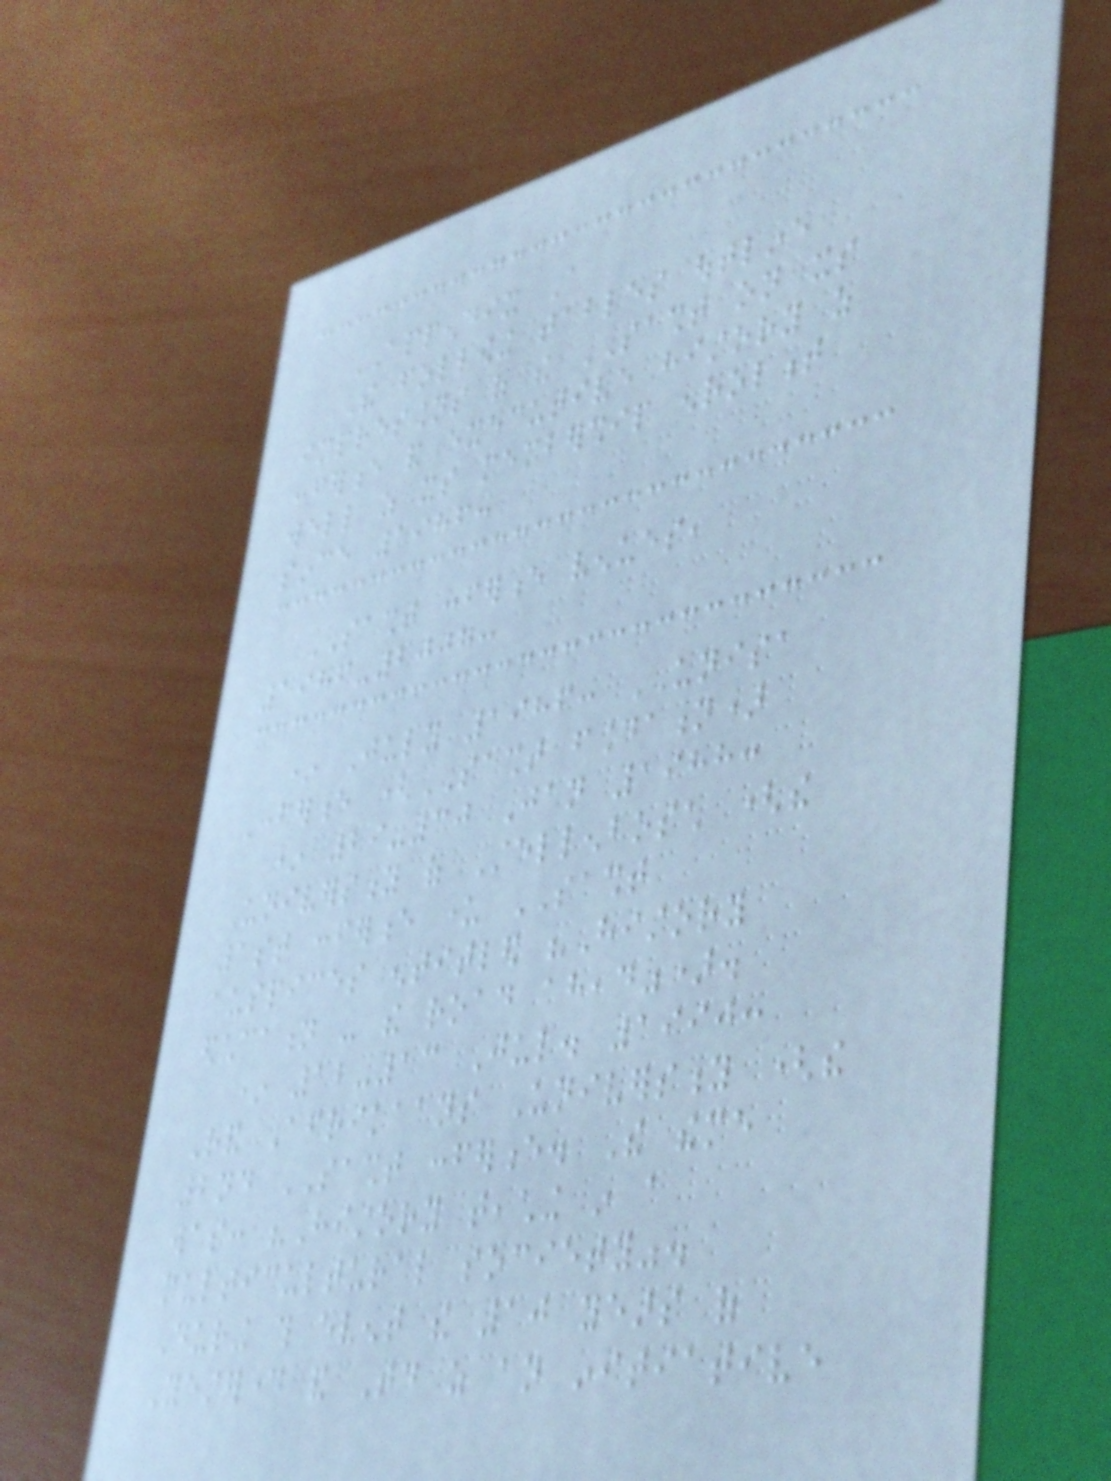APPENDIX A
The following tables outline
impressions of the SASHT on its
conference and executive history as
well as its membership enrolment
since 1986:
SASHT conference venues,
1986-2007:
* July 1986: UNISA
Conference (SASHT foundation)
* 29-30 Jan 1988:
University of Stellenbosch (the
1st conference under SASHT
auspices entitled "History
education - the road ahead").
* 12-13 Jul. 1990:
Rand Afrikaans University (the
2nd SASHT conference. The theme
was: "History teaching in a
multicultural society".
During this event the 10 years of
Yesterday and Today as an initiative
